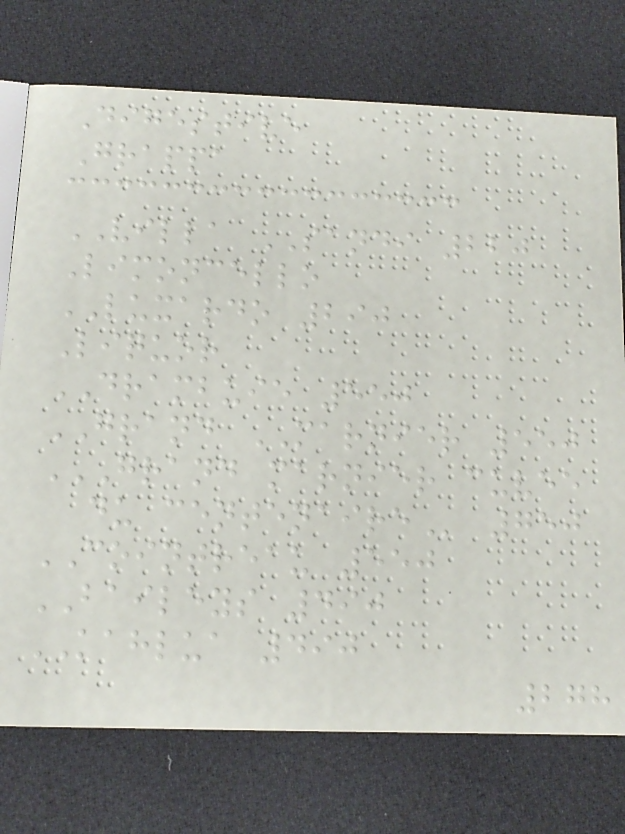Digestive
Grappa
VILLA SANDI 220
Limoncello
LUXARDO 290
Liquor
DRAMBUIE 550
GRAND MARNIER 550
GRAND MARNIER CUVEE
DU CENTENAIRE 750
COINTREAU 550
BAILEYS 490
KAHLUA 490
278
